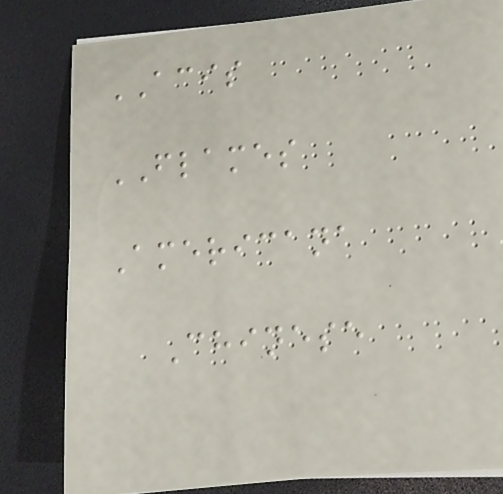ACIS
FLAMES
Americana
Chinese
